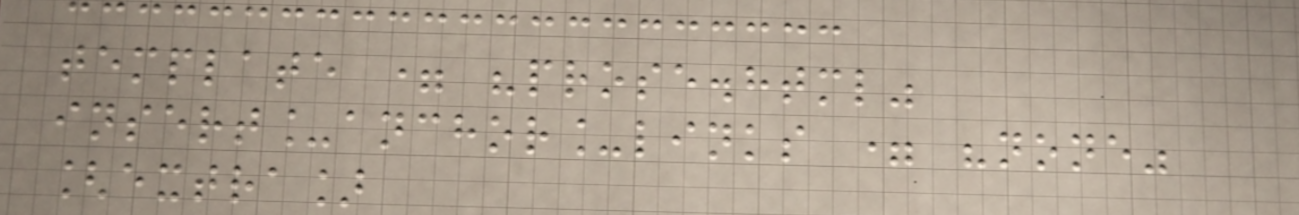template = "prose.html"
insert_anchor_links = "none"
[extra]
